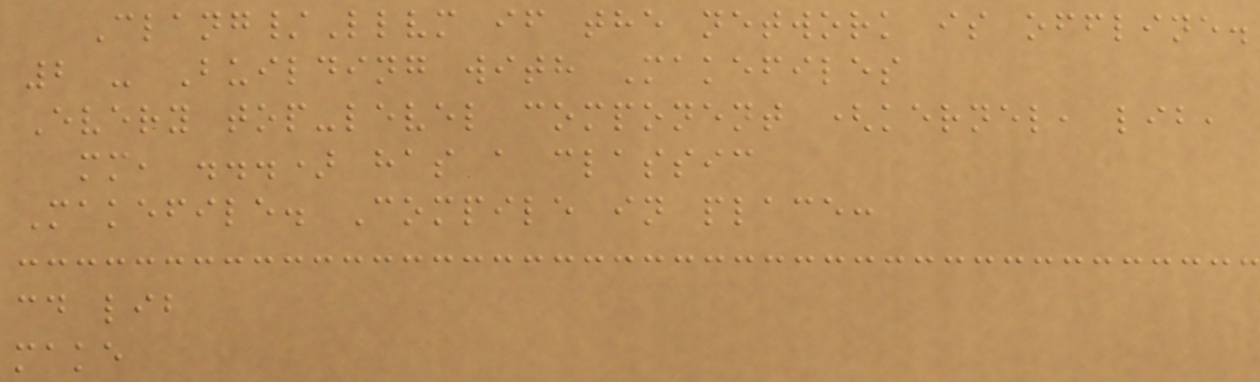Clang/Llvm if the network is offline.
2 - Building with Makefiles
Every top-level component (kernel, lib,
mm, ...) has a classic
Makefile. Compile in place:
cd lib
make
